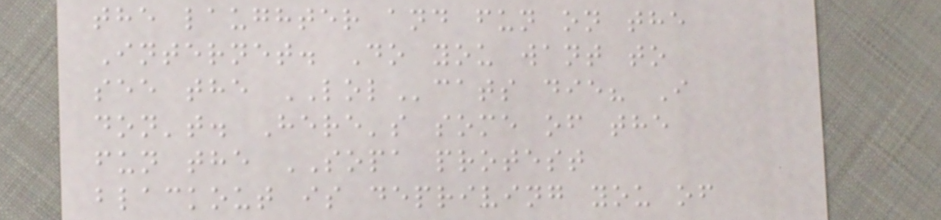the laughter and fun on the
Internet. Do you want to
see the LOLcats die? I
don't. Here's some of the
fun the SOPA protest
blackout is depriving you of
